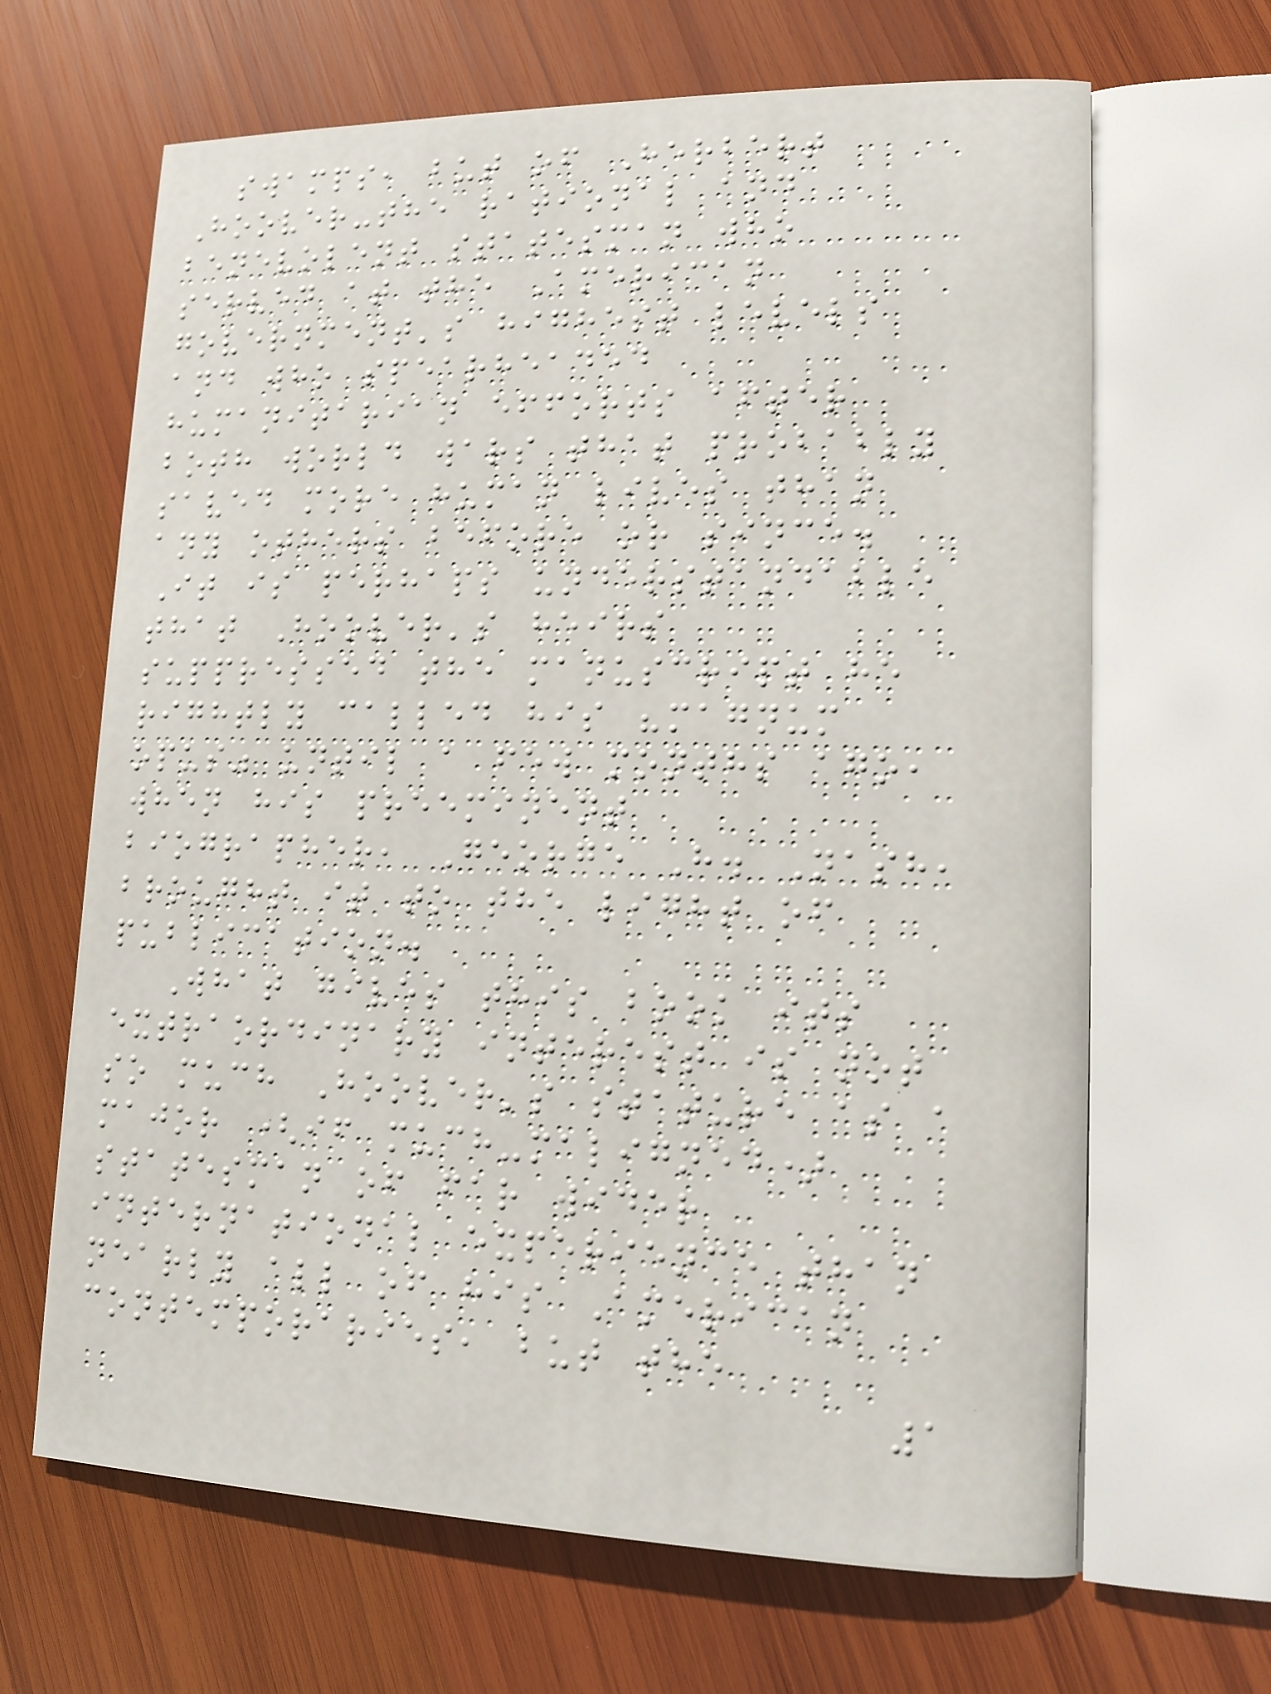swamps, but of Herbert
Hoover-the rational and
benevolent statesman who
served at the American
government's highest levels
and who spearheaded
humanitarian efforts after
both world wars that probably
saved more human lives than
any others before or since.
It is perhaps understandable
that Hoover's heirs
suppressed the manuscript he
rightly called his "magnum
opus" until a few months ago,
when his preeminent
biographer, George H. Nash,
brought it to the light of
publication.
What gives this book its
extraordinary interest is not
so much Hoover's stature as a
major (if much-maligned)
statesman of far wider
international experience than
nearly all of his American
contemporaries, but the
1
